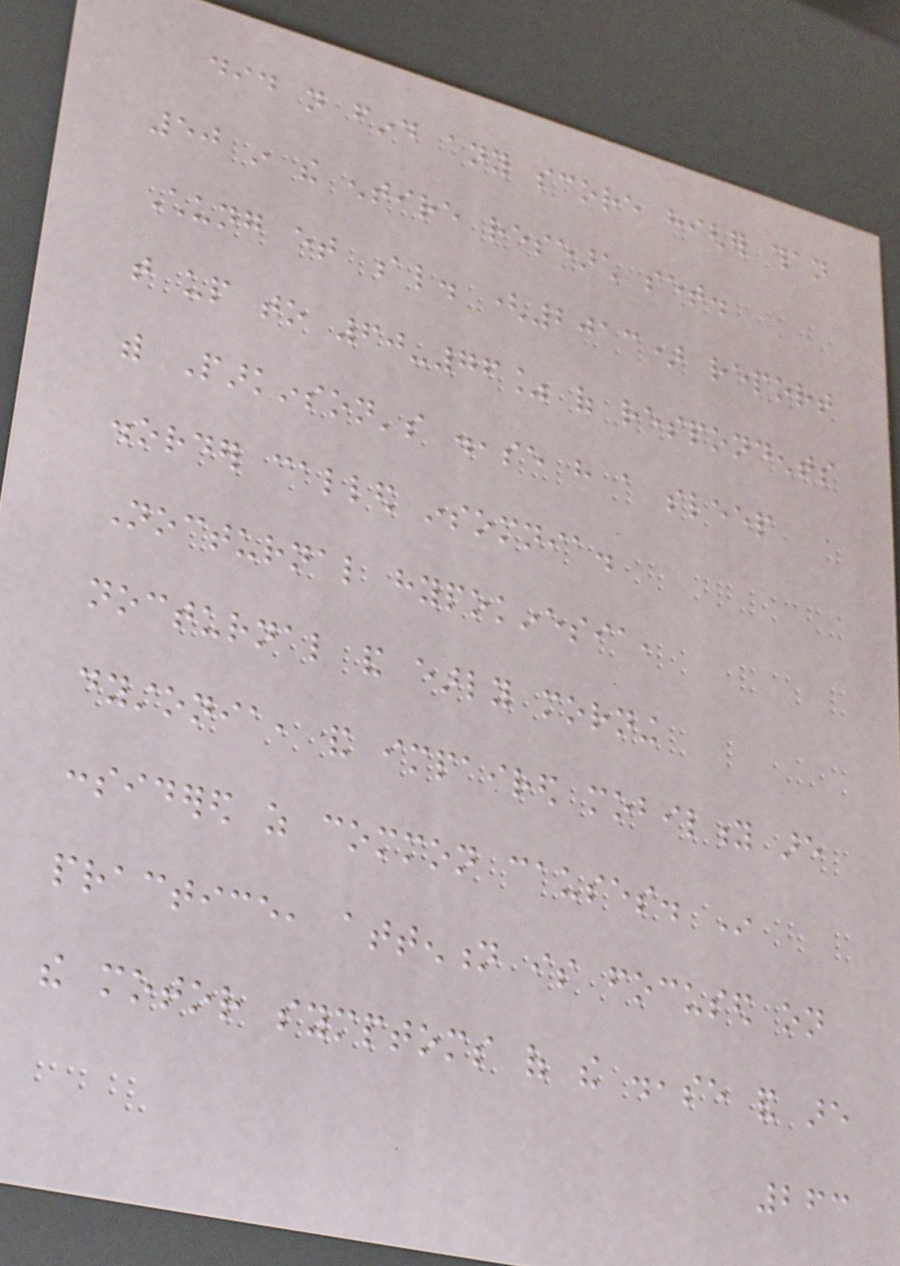did not find any score higher than
50 in the entire research set.
Chung et al. (2013) report
that up to 60-76% of respondents
with Parkinson's disease have a sleep
disorder called insomnia.
Nocturnal hypokinesia,
nocturnal and early morning
dystonia, and impaired mobility are
considered as common causes. In
practice, attention is focused on
the motor symptoms of the disease and are
263
